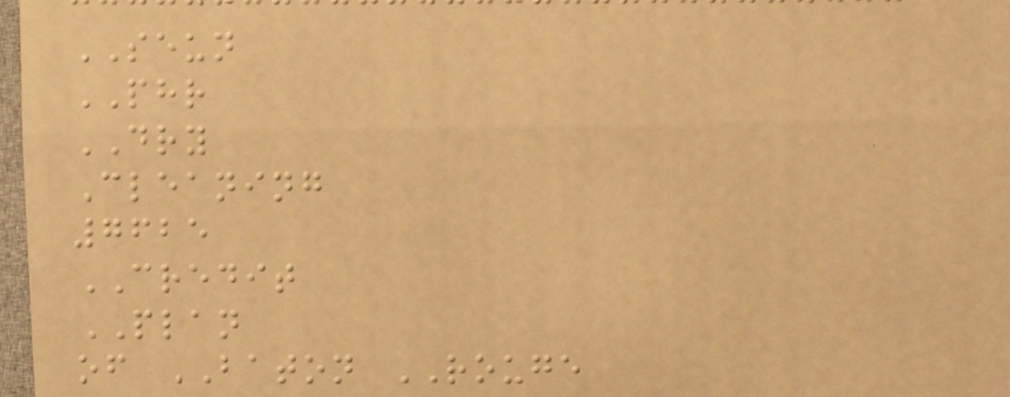SEUN
PHR
DRY
Cleaning
7625
CREDIT
PLAN
of BATON ROUGE
